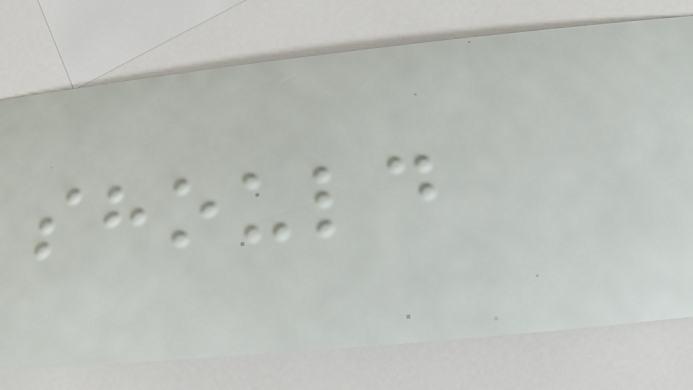should
